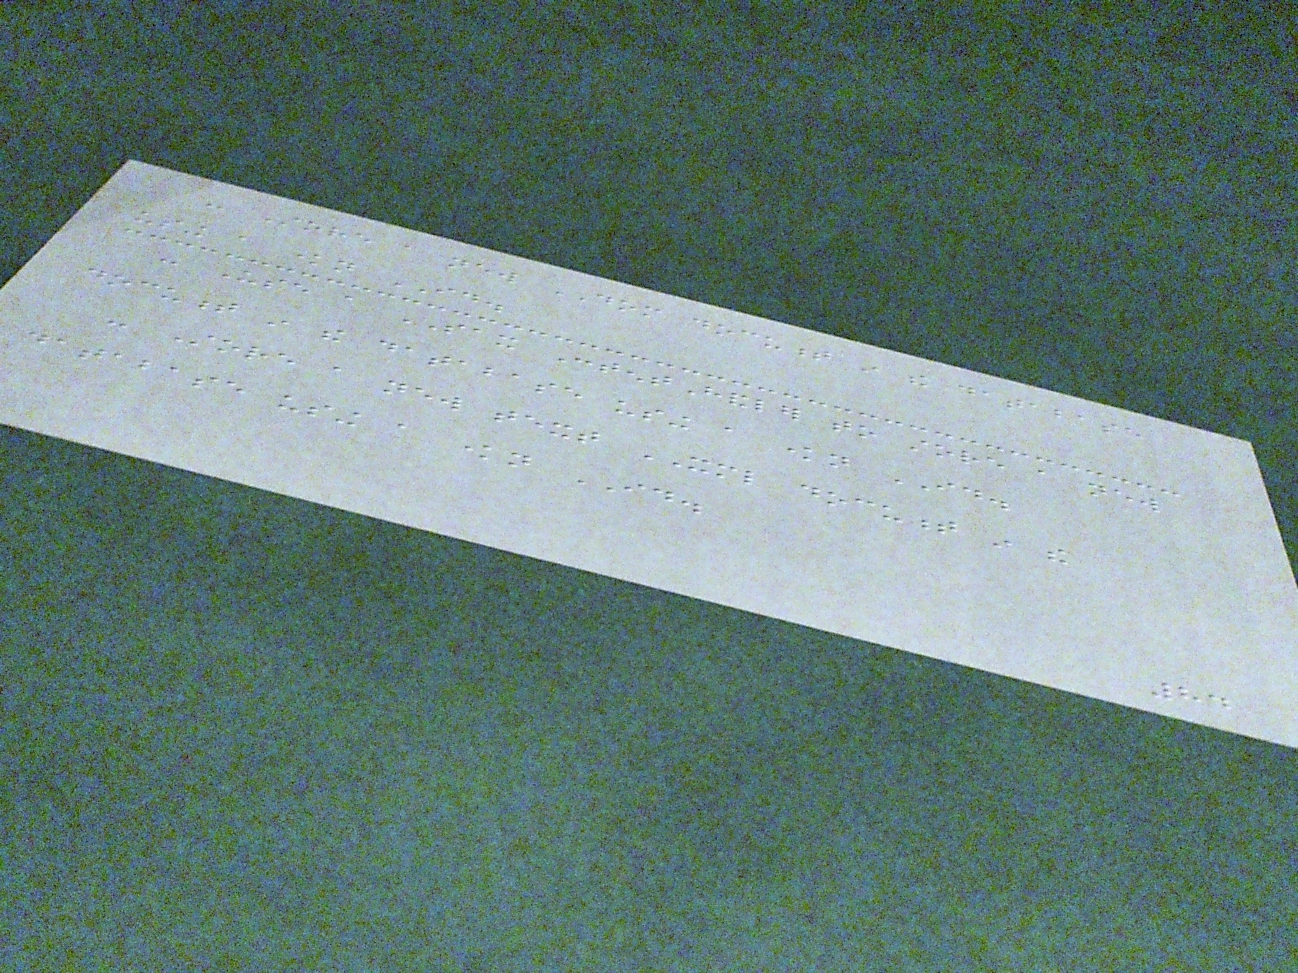- Store a new DOM document in the database
using a known ID.
- Use a SAX ContentHandler to store a new
document in the database using a known ID.
- Store a new text XML document in the
database using a known ID.
84
